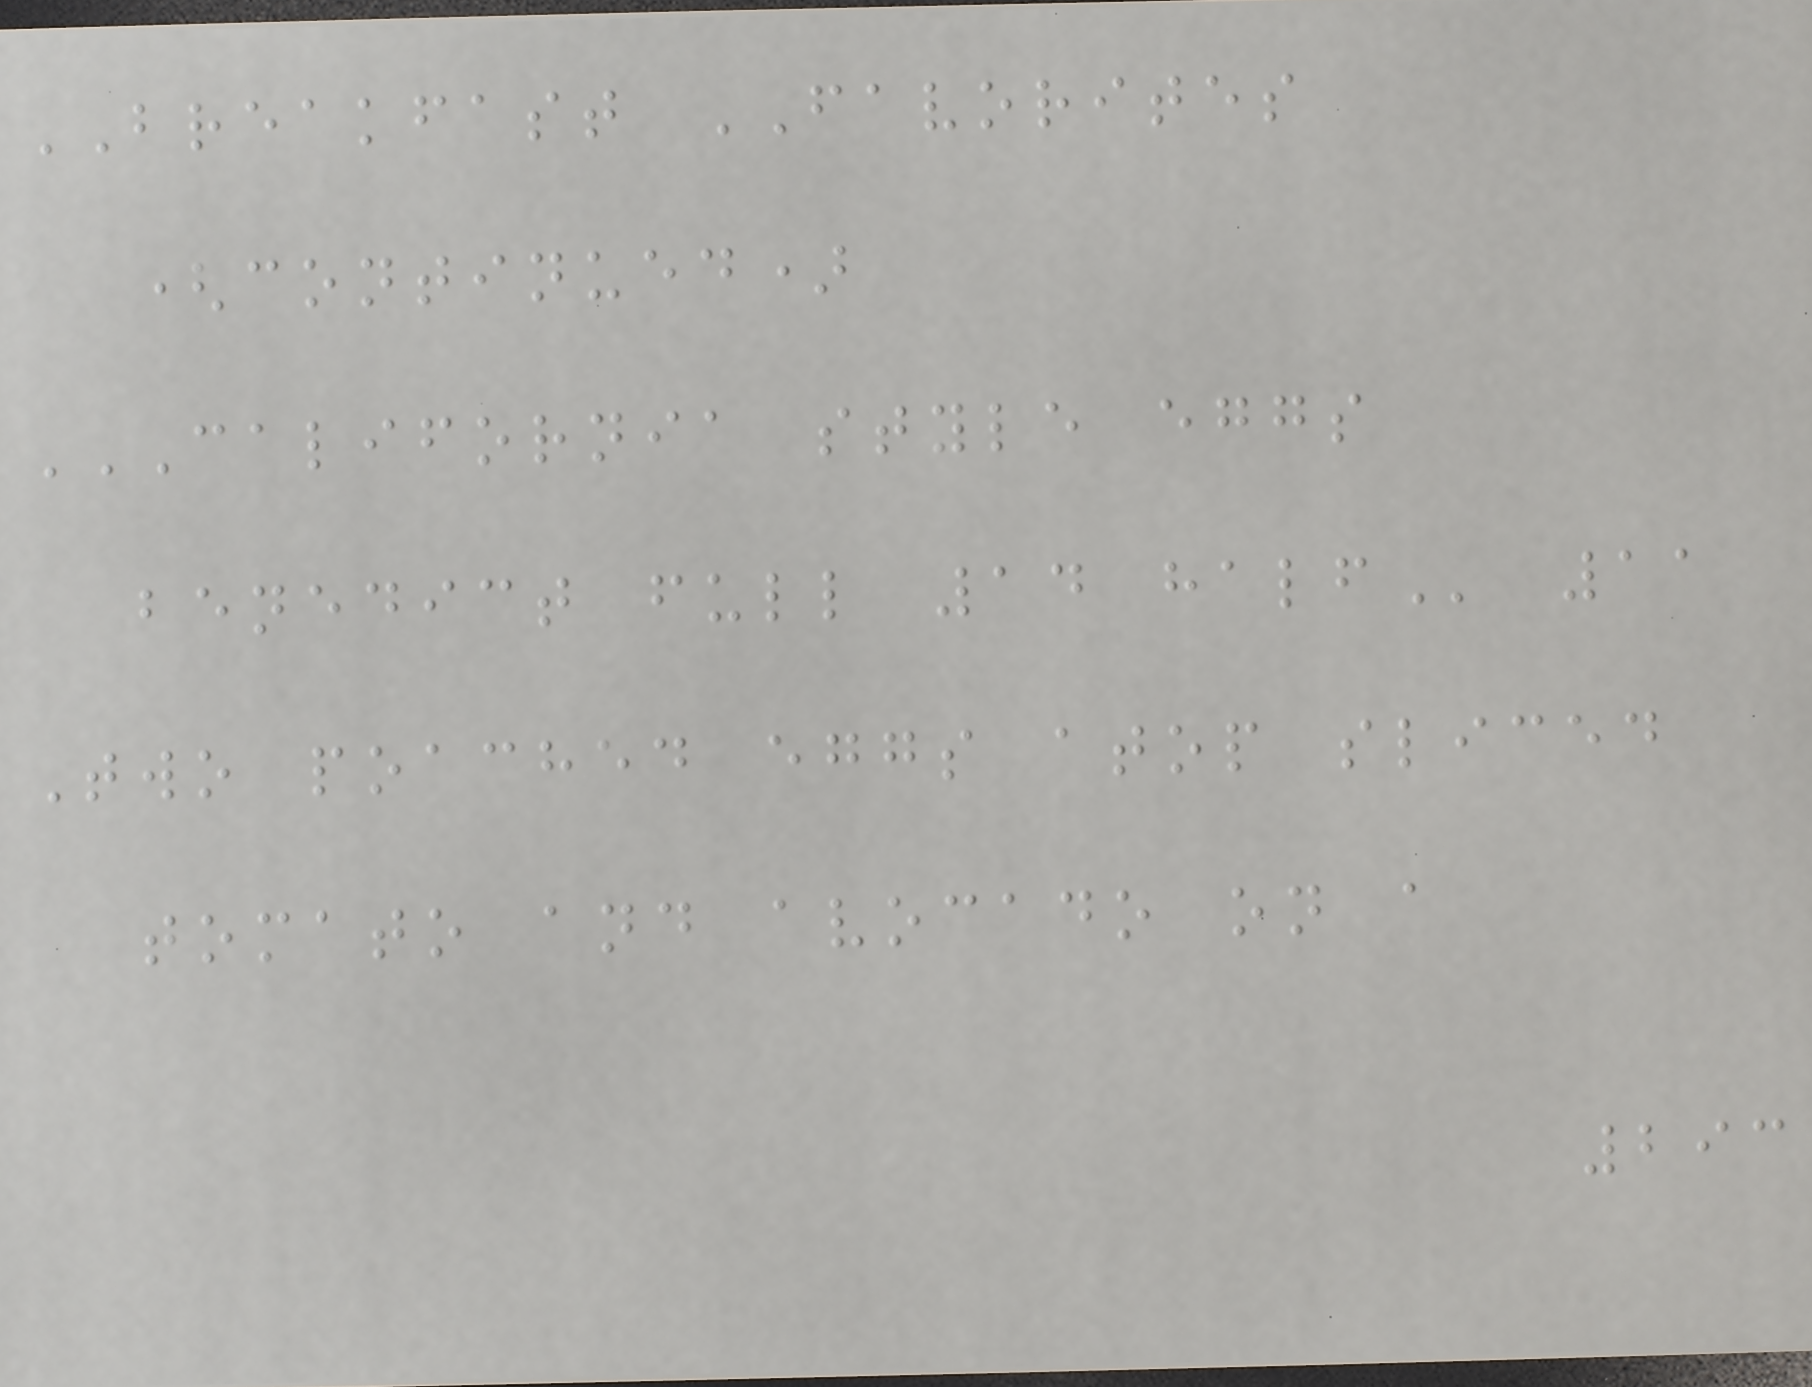BREAKFAST FAVORITES
(continued)
CALIFORNIA STYLE EGGS
BENEDICT FULL 14 HALF 11
Two poached eggs atop sliced
tomato and avocado on a
293
